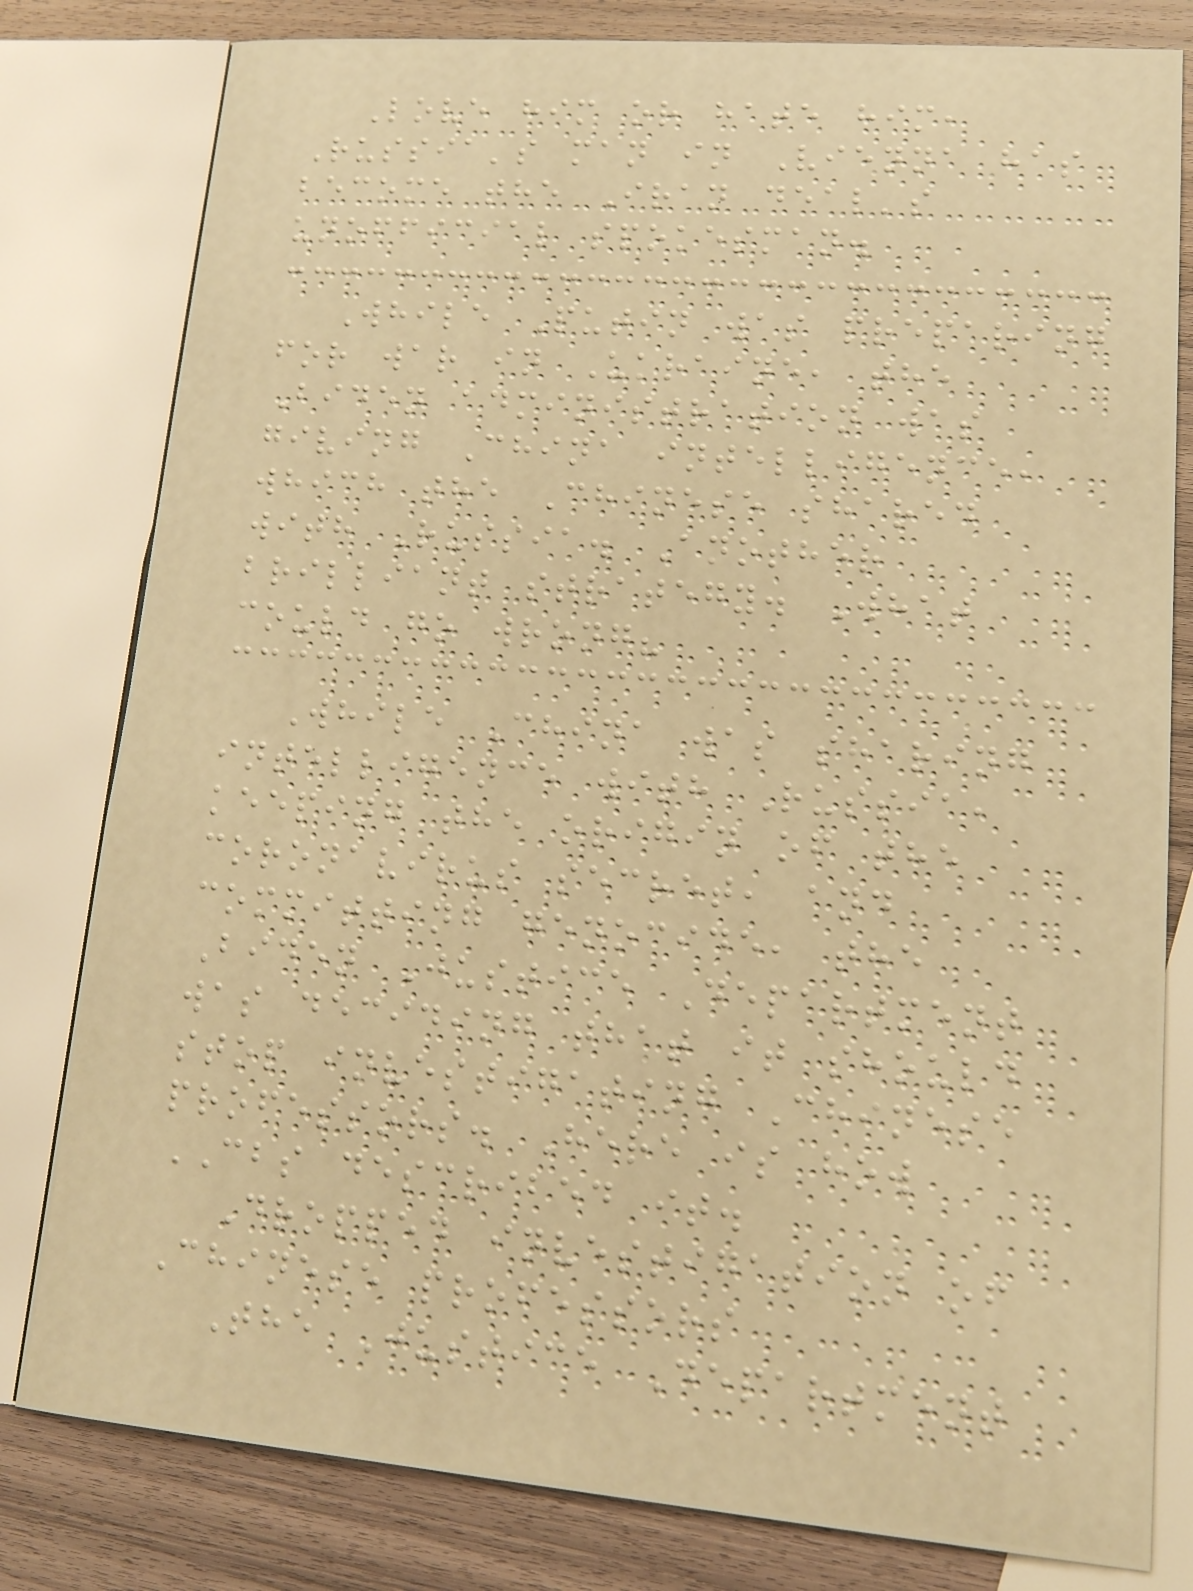Love him or hate him,
Russia's man in Vienna has
become the Iran deal's
unofficial spokesman.
While Putin was preparing
for war in Ukraine, the
Biden administration was
giving China intelligence,
which the Chinese shared
with Russia. Another
brilliant strategy. What
could go wrong?
While China was sharing
intelligence with Russia,
keeping the origin of the
coronavirus secret, and
committing genocide, the
Biden Justice Department
was deciding that it should
stop investigating Chinese
professors. Here is how
CBS described it.
Dropped investigation of
Chinese professors
The Justice Department
